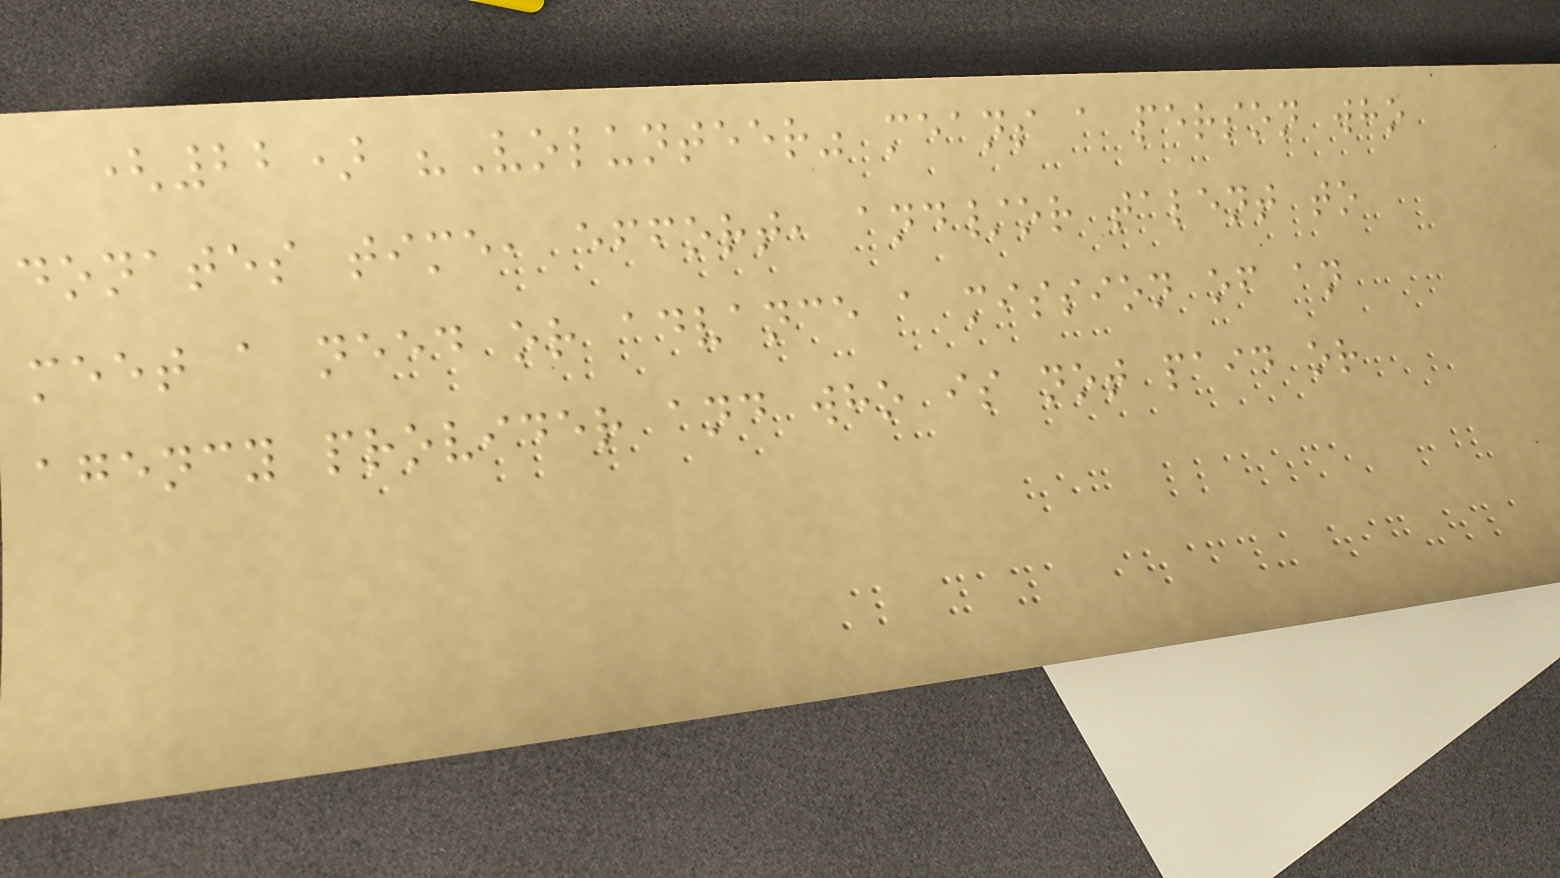(22) "Volunteer" means a person who
donates time, effort, and/or talent to
meet a need or advance a mission of an
agency provider and who is not paid or
